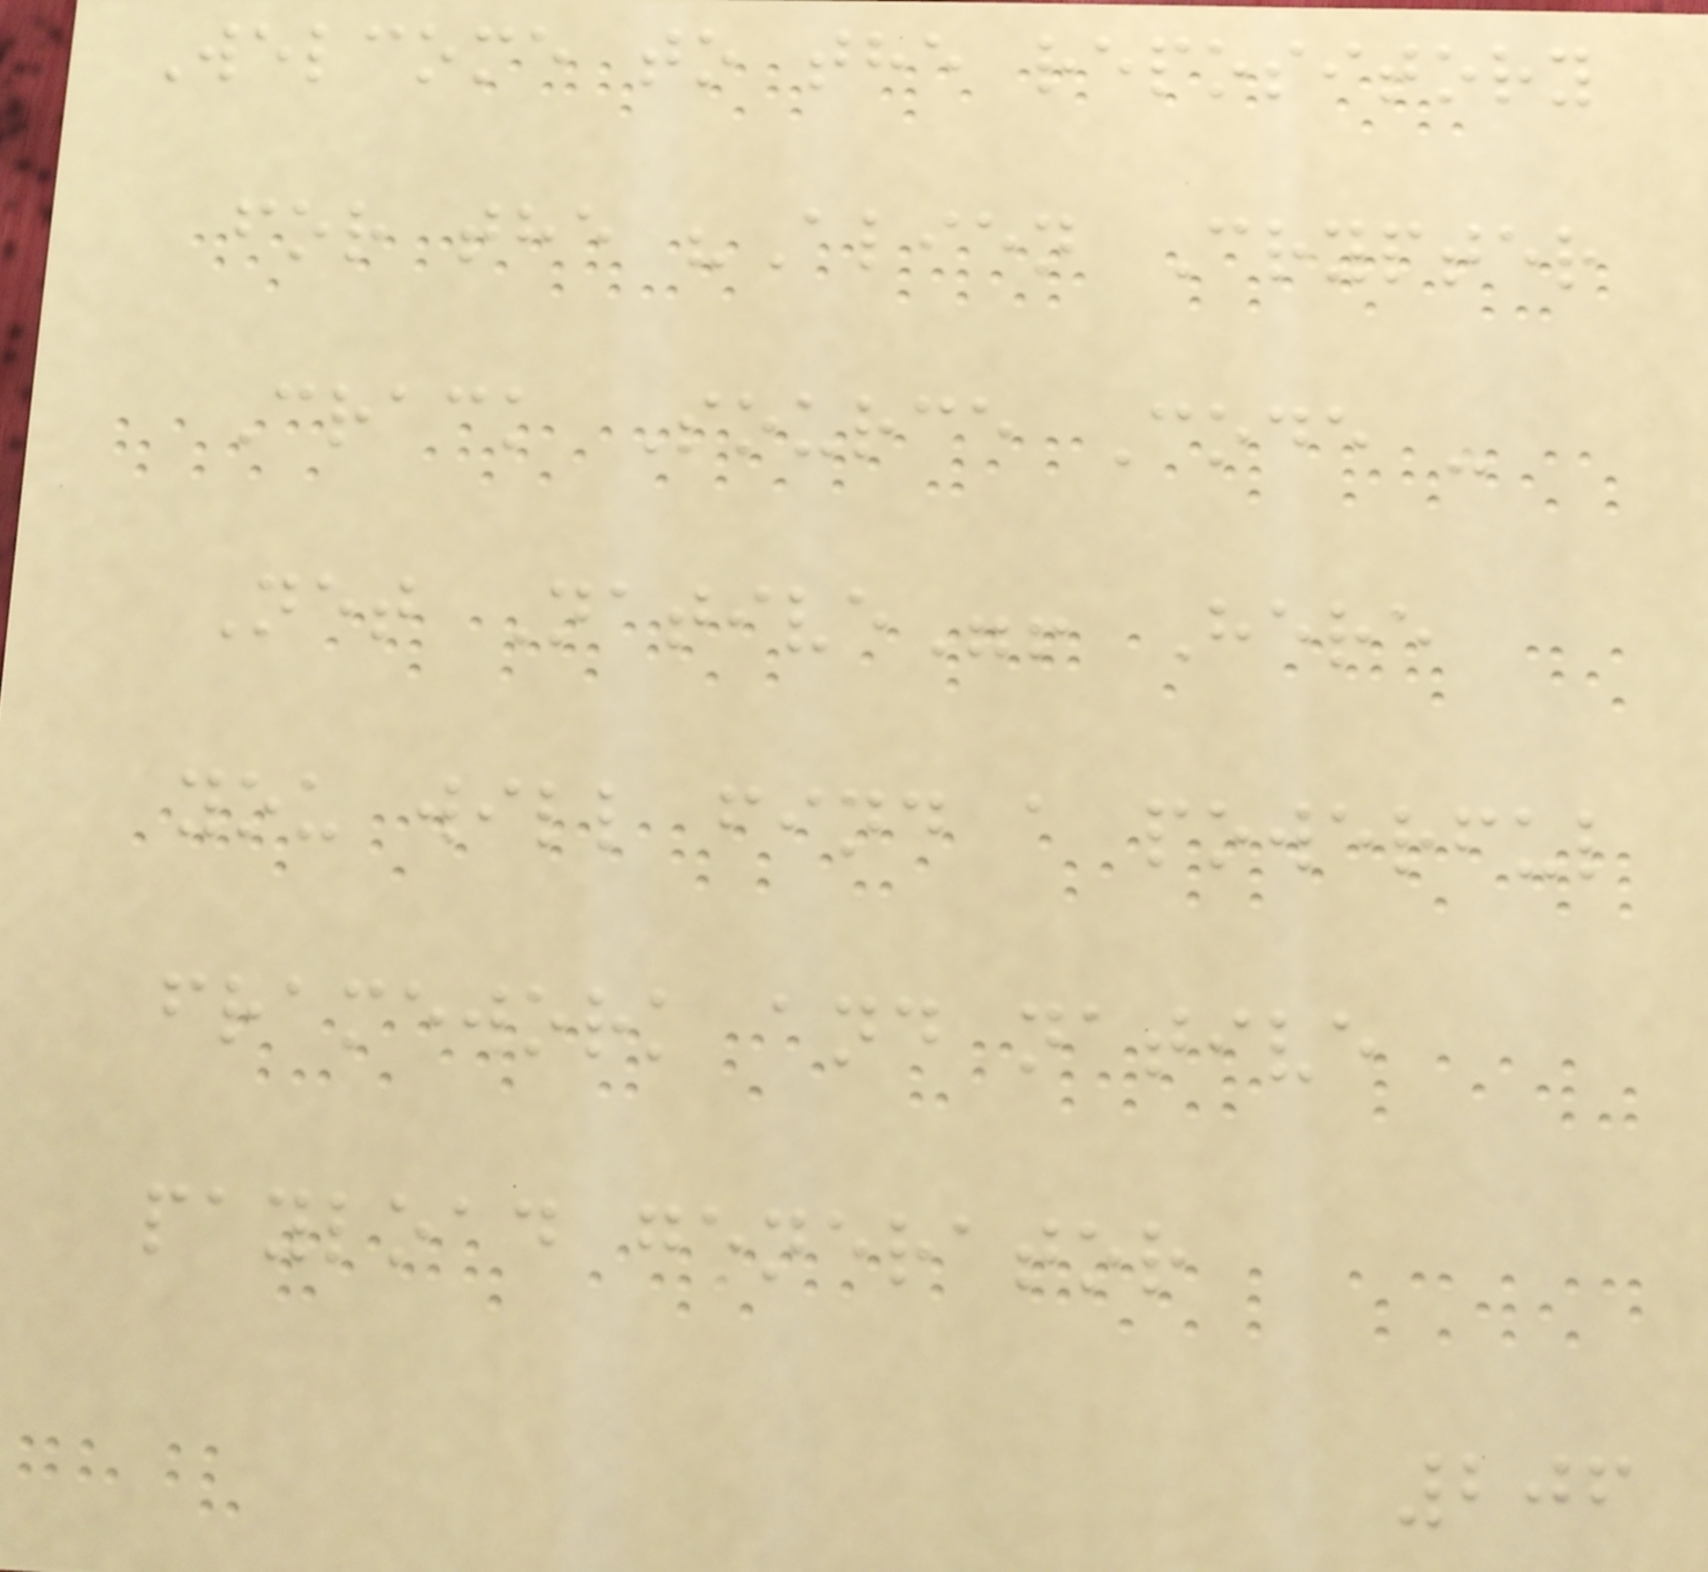Welcome to the repository
for the "Alien Crypter
Crack Source Code -
Net Native"! Here
you will find a powerful
framework and native
payload generator
206
